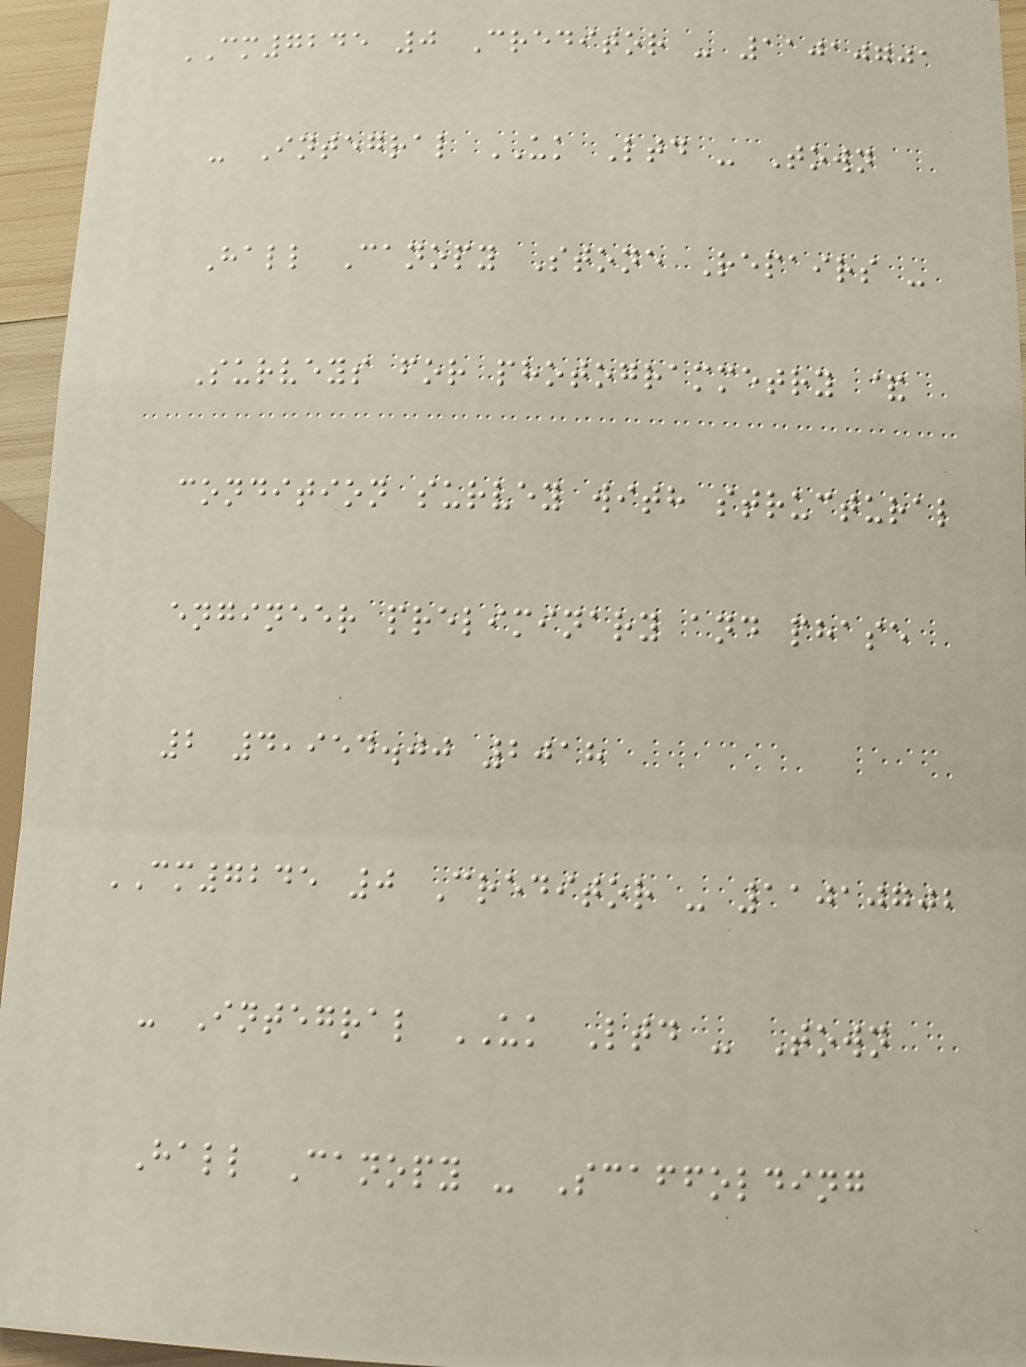CM7245 0 Creditor - 11010701
- Integral UK Ltd - Town
Hall Canopy Stone Repairs -
Surveys for photogrammetry &
condition survey with structural
engineer preliminary and phase
2 4,954.00 2018
CM7245 0 Creditor - 11010702
- Integral UK Ltd - Town
Hall Canopy - Scaffolding
